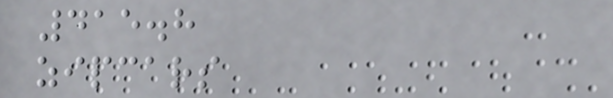415.8
zipcars
